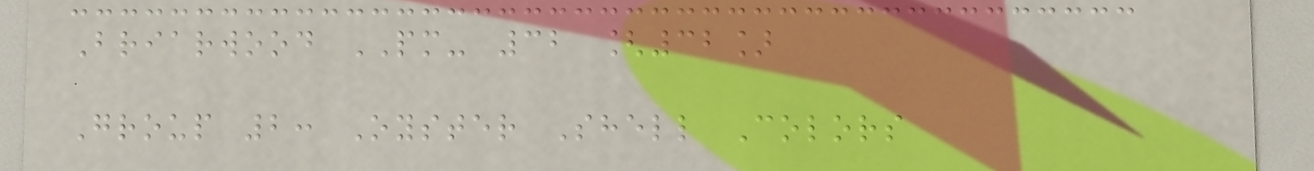Briarwood PM- 32 [32]
Group 2: Oyster Shell Colors
